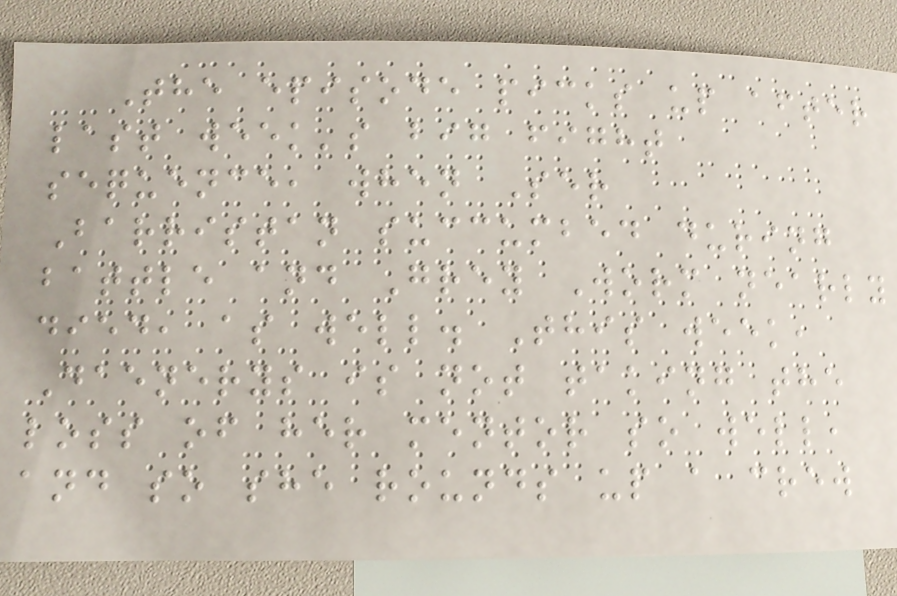The episode picks up after
last week's big fight
sequence, when Ser
Barristan succumbed during
battle and Grey Worm nearly
died, as well. This week,
Daenerys is not taking the
loss of her mentor so well,
and so she rounds up a crew
